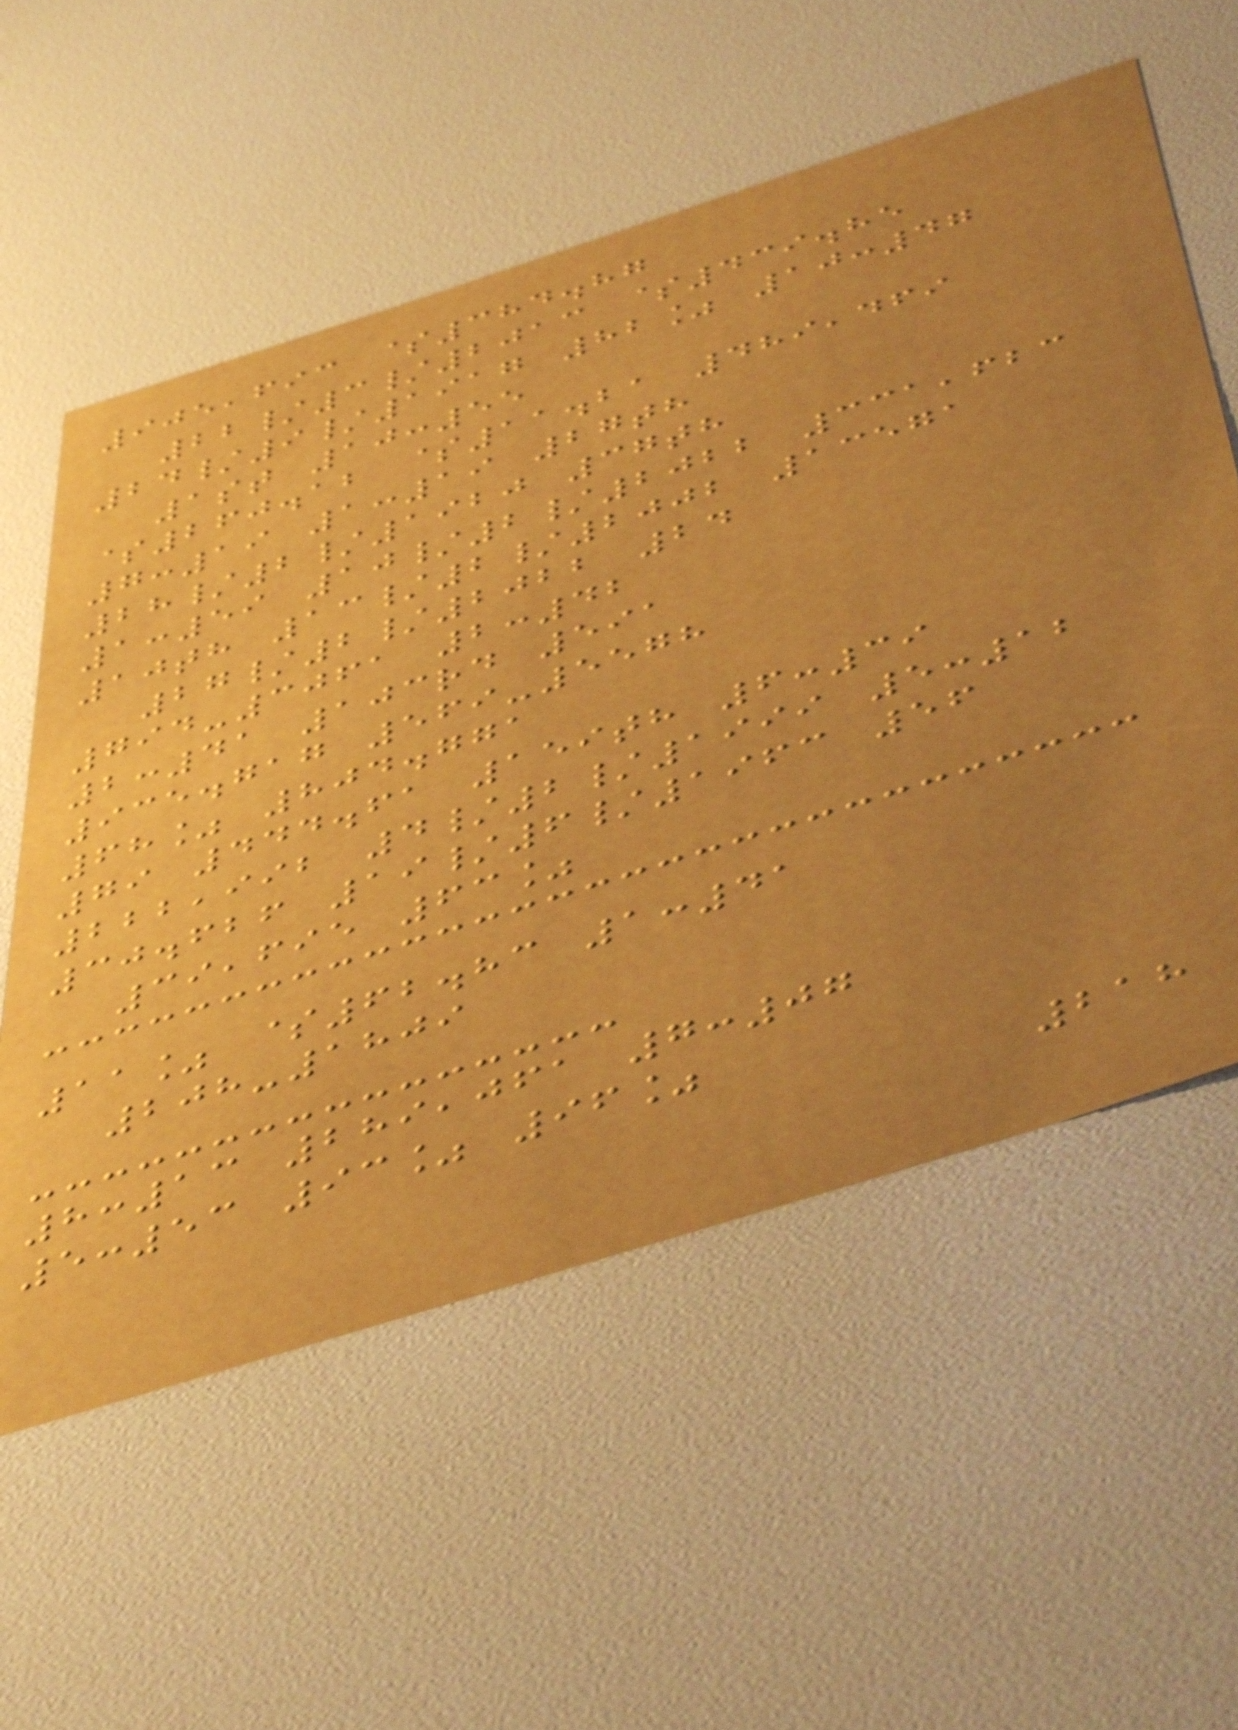905,693 $384.87
22/3/2013 $439.85
24/9/1917 82% 10:47
1st 10:55
$260.12 $11.21 489,469
7:19 1:19 27th
28/2/1920 37th
1:59 10/2/2022 331,623
10th 13/2/2002 13571
27/2/2022 24
794-3061 2:42
2:41 103rd 591
935.717 569-5578
68% 804.771
79 444.61 159th 6:39
222,992 4/2/1999 5:12
30.626 19/6/1963 56
39,695 63%
11% $62.83 1:41
208-1809
8:13 289,061 7:07
5:53 93% 96%
218
